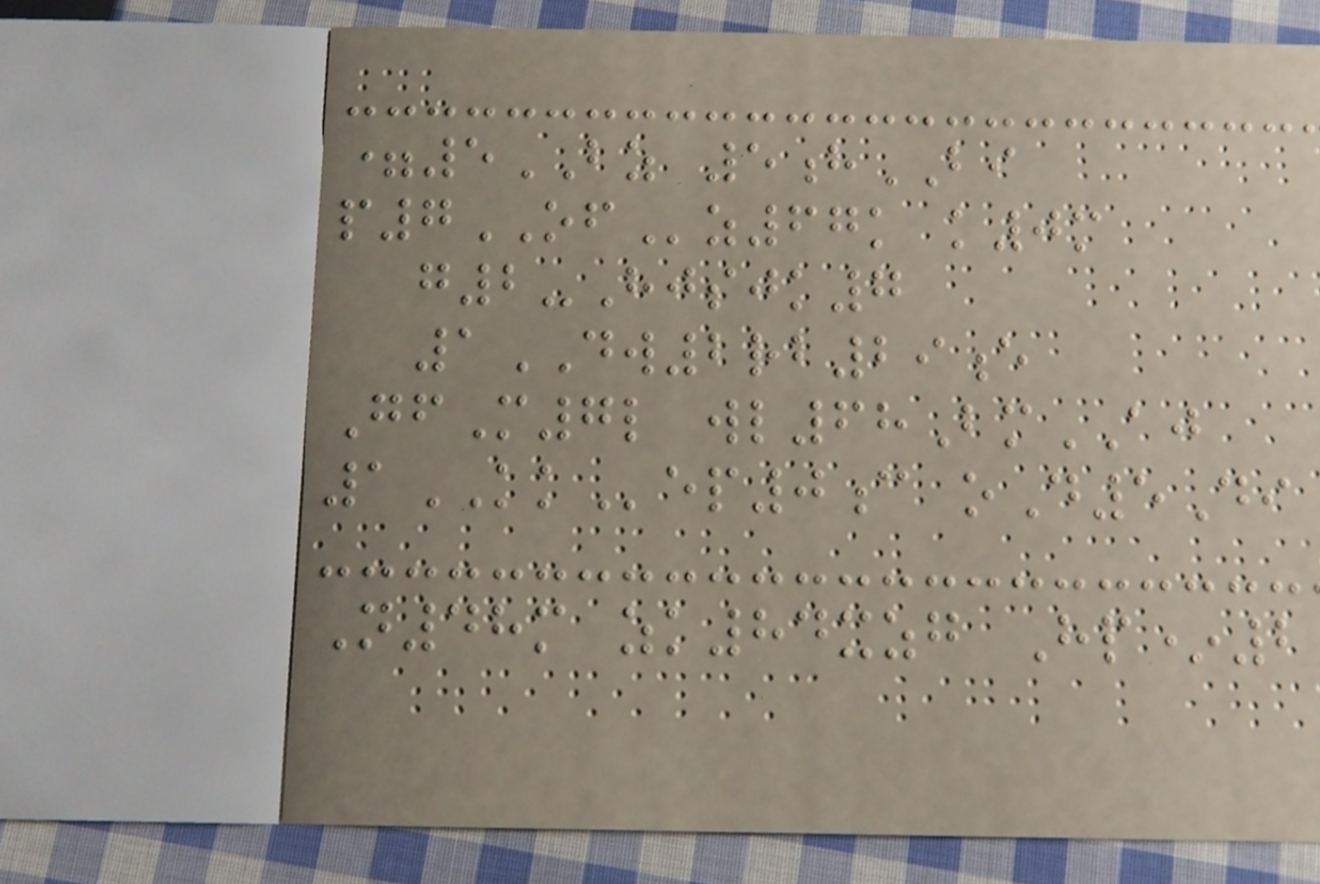=5BZ 5hBI
p7OFz67k k0m
g2-Hjsjk7
1DW2rb29e
GfM7l wl68BmAJ
1KKep0c oD5Di
N48m zk84xzg Hp*2
